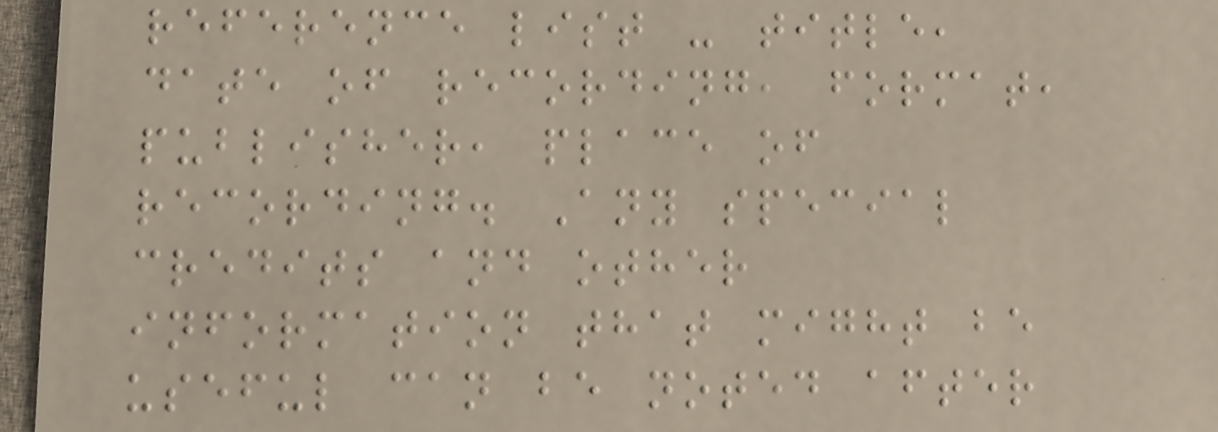reference list - title,
date of recording, format,
publisher, place of
recording. Any special
credits and other
information that might be
useful can be noted after
